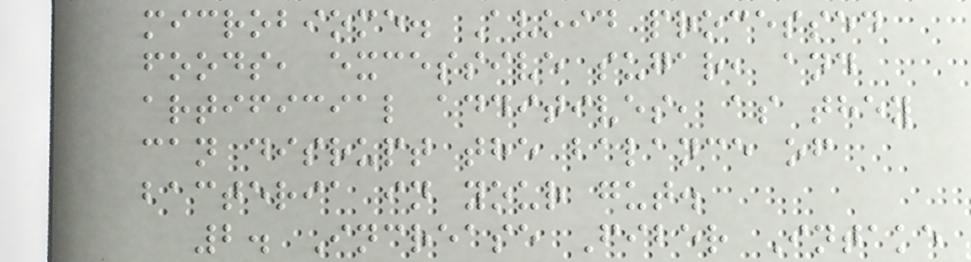microbiome. Avoid processed
foods, excessive sugar, and
artificial additives, as they
can disrupt the balance of
bacteria in your gut.
2. Increase Fiber Intake
